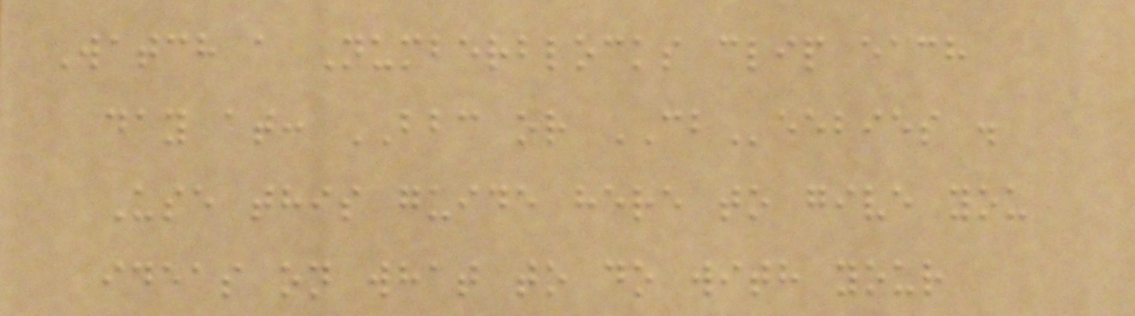Watch a Numberblocks clip each
day at: BBC or CBeebies .
Use this guide here to give you
ideas on what to do with your
